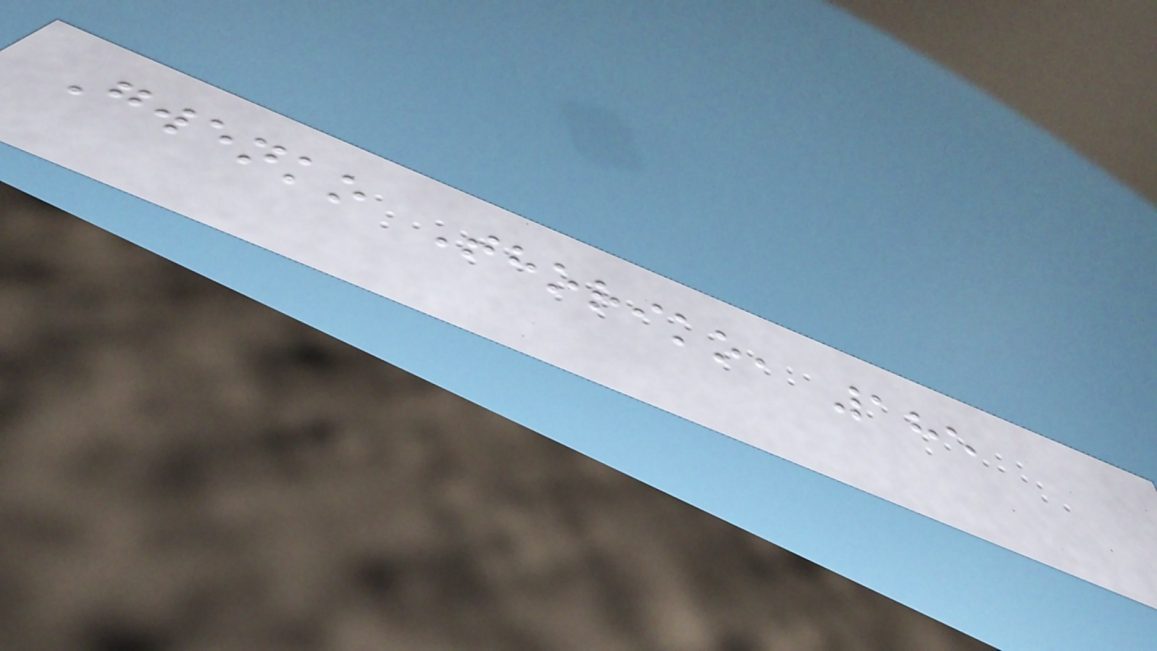Gwenko Thoriko, 185
